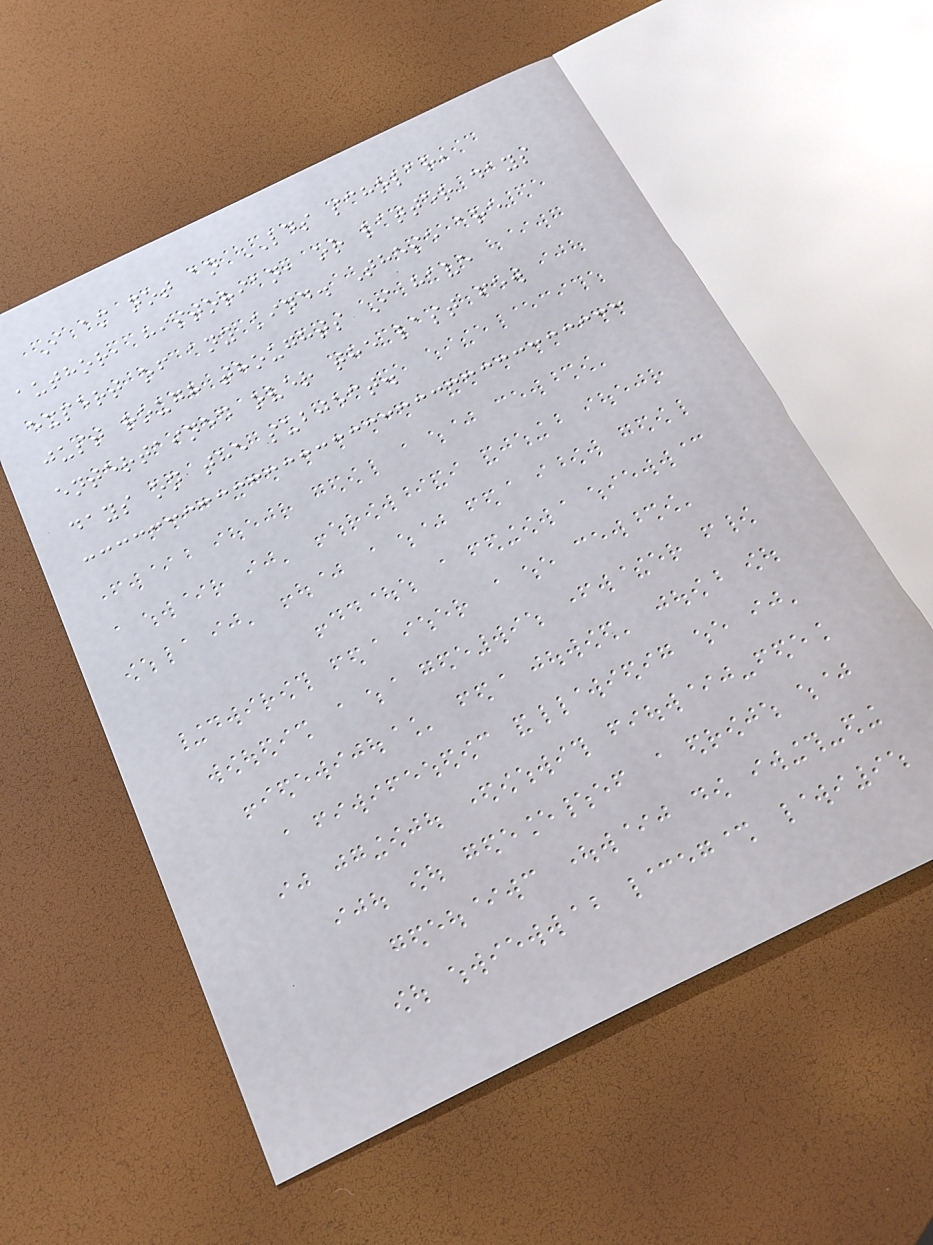I am not an LDS scholar,
author, historian, or latter days
expert of any kind. These are
just rough thoughts I have
entertained over the last few
days on the subject.
